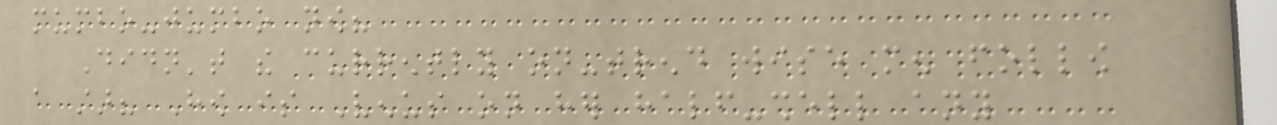mumbo-jumbo now?
Didn't the currently on-trend wise men follow
a star? How is Venus on her half-shell any
